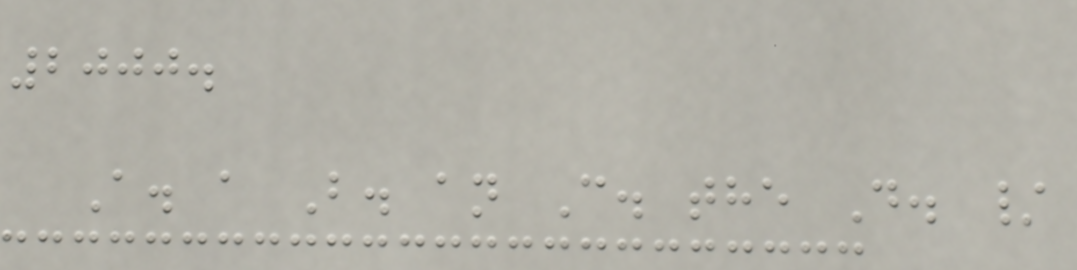2000.
A. a B. an C. the D. /
